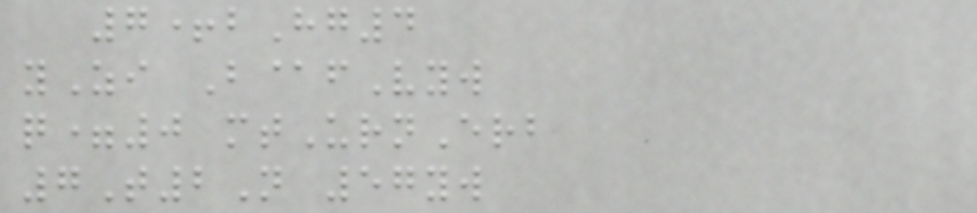7+bHg4
yZi B@fVyw
q=0 mtUrnErb
7T2N 57yw
